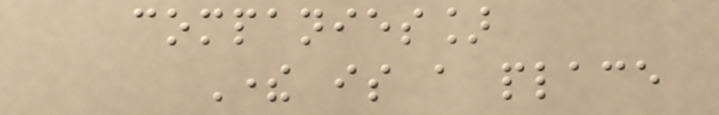companies]
There is a place
